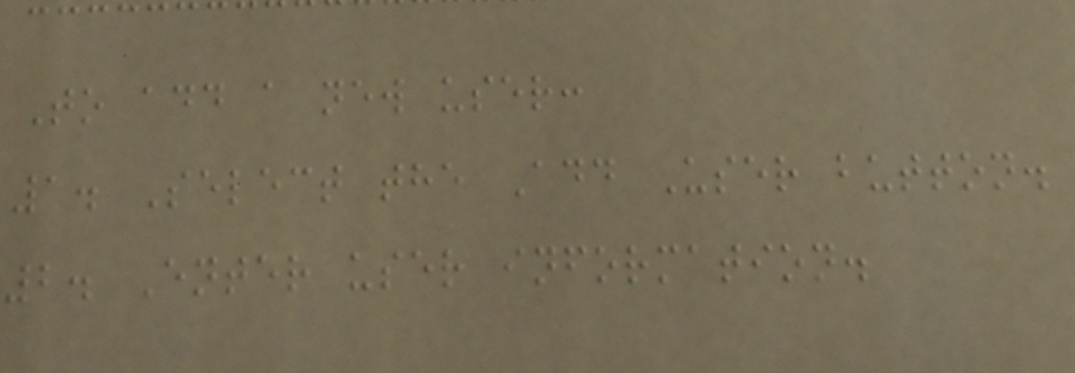To add a new user:
1. Select the Add User button.
2. Enter user information.
